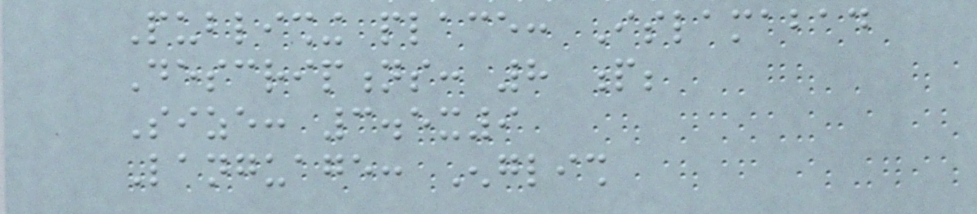Publishing place: Islamabad
Descriptions: 8 p;
Size: 3.5x9
Language: English
